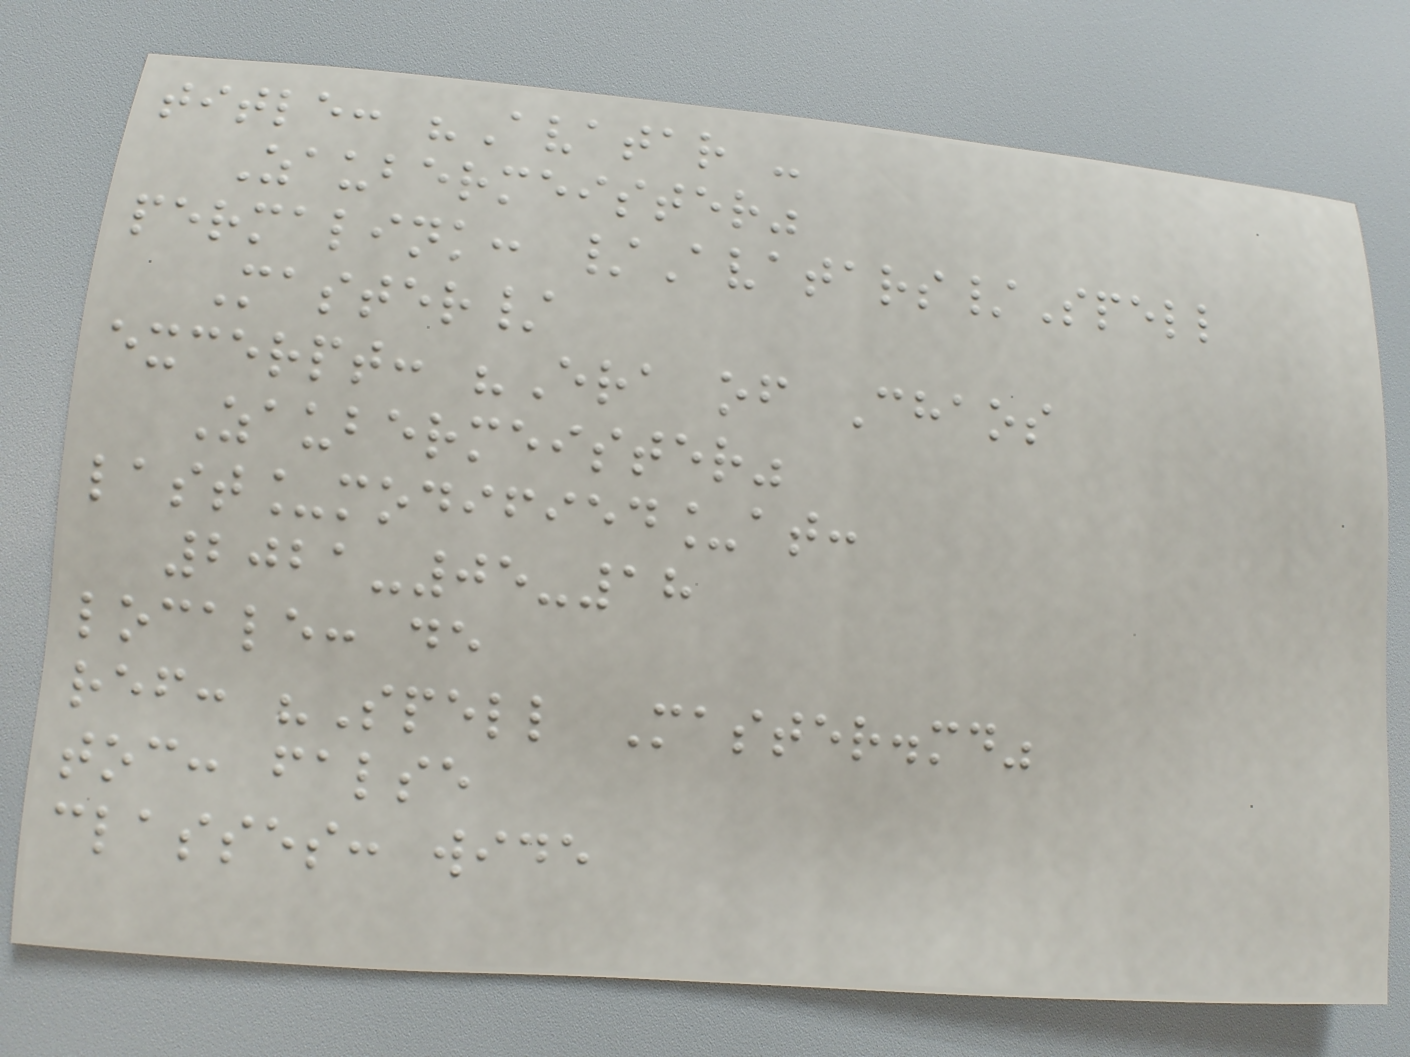title: "Avatar -
Zaubermeister"
permalink: /Avatars/Spell
Master/
excerpt: "Era of Chaos
Zaubermeister"
last_modified_at:
2021-05-18
locale: de
ref: "Spell Master.md"
toc: false
classes: wide
